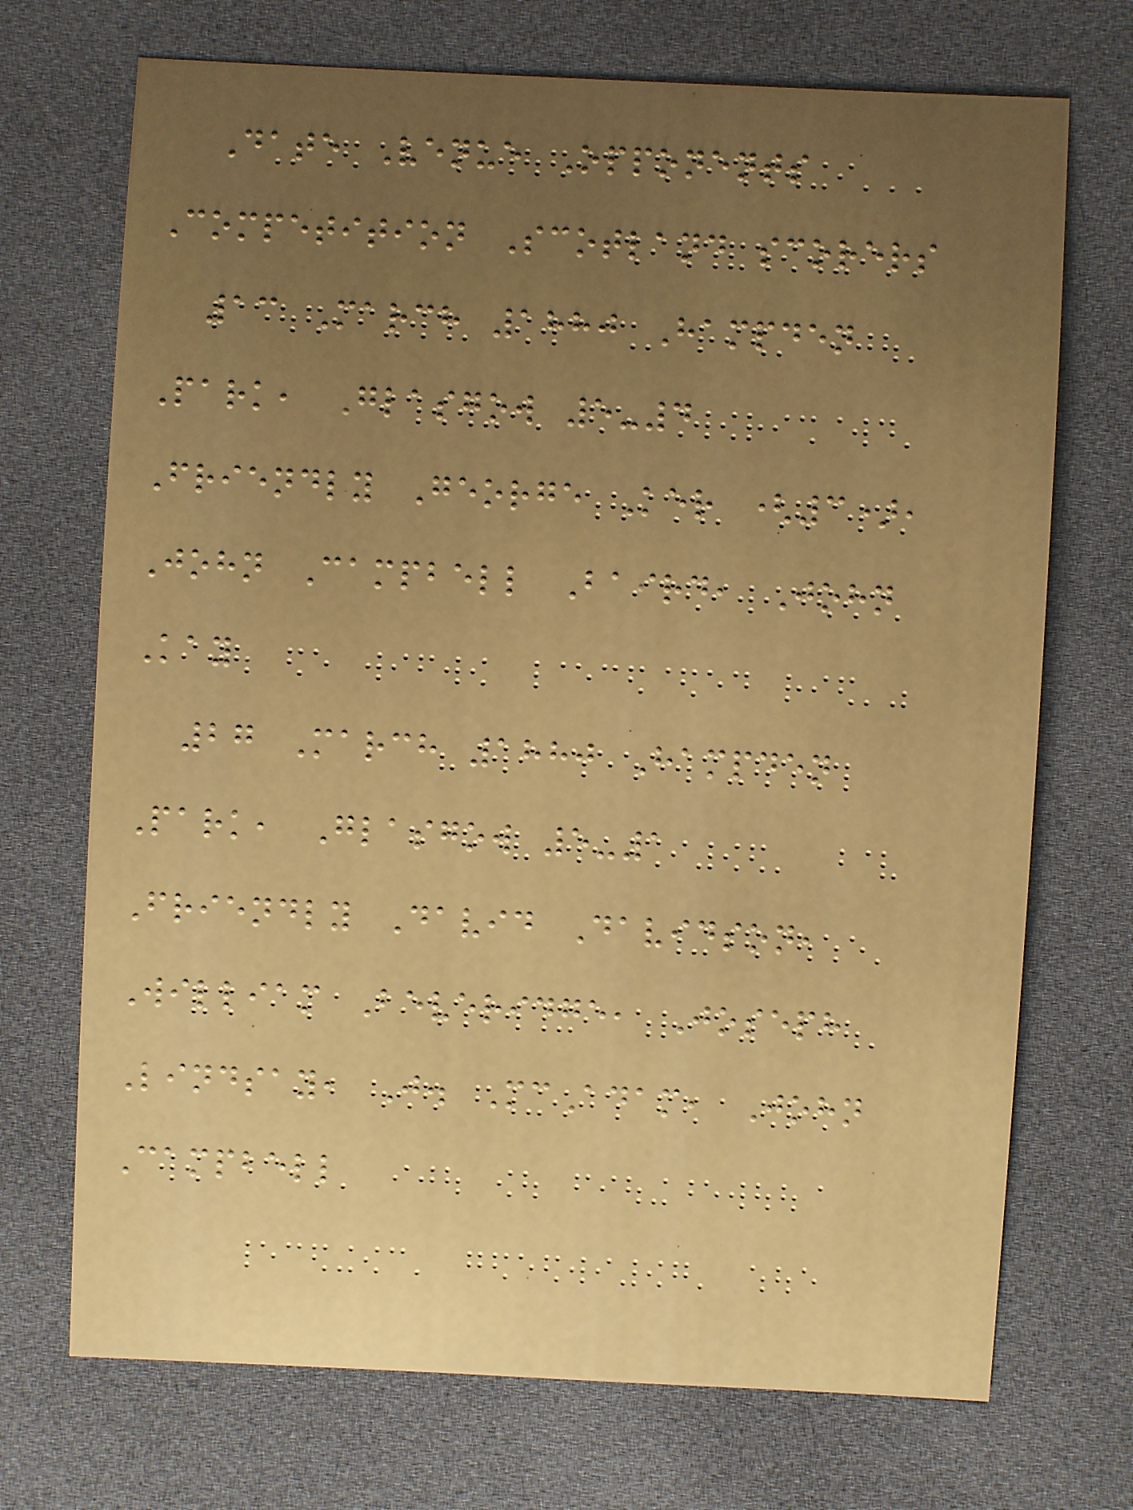Date Venue Opponents
Competition Scotland scorers
13 March 1880 Hampden
Park, Glasgow 5-4
Friendly George Ker (3),
John Campbell Baird, John
Kay
27 March 1880 Hampden
Park, Glasgow 5-1
Friendly David Davidson,
William Beveridge, Joseph
Lindsay, J. McAdam, John
Campbell
